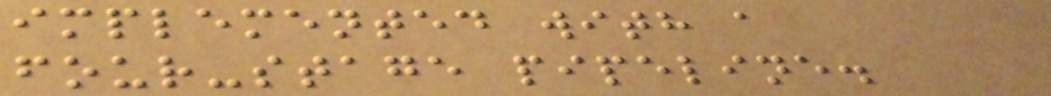implemented with a
four-stage pipeline.
